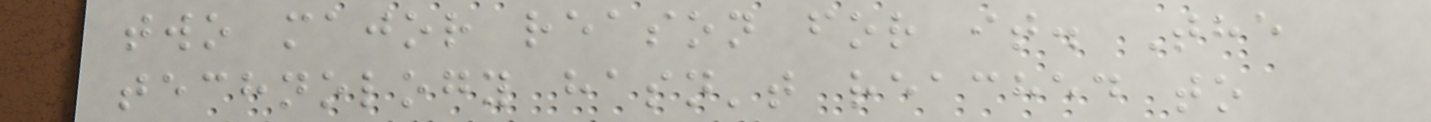two major reason for it. The
technology hasn't reached to
